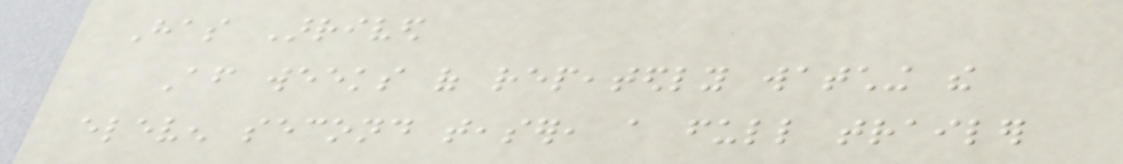Has Arrived
After weeks of repeatedly watching the
eleven second teaser, a full trailer
